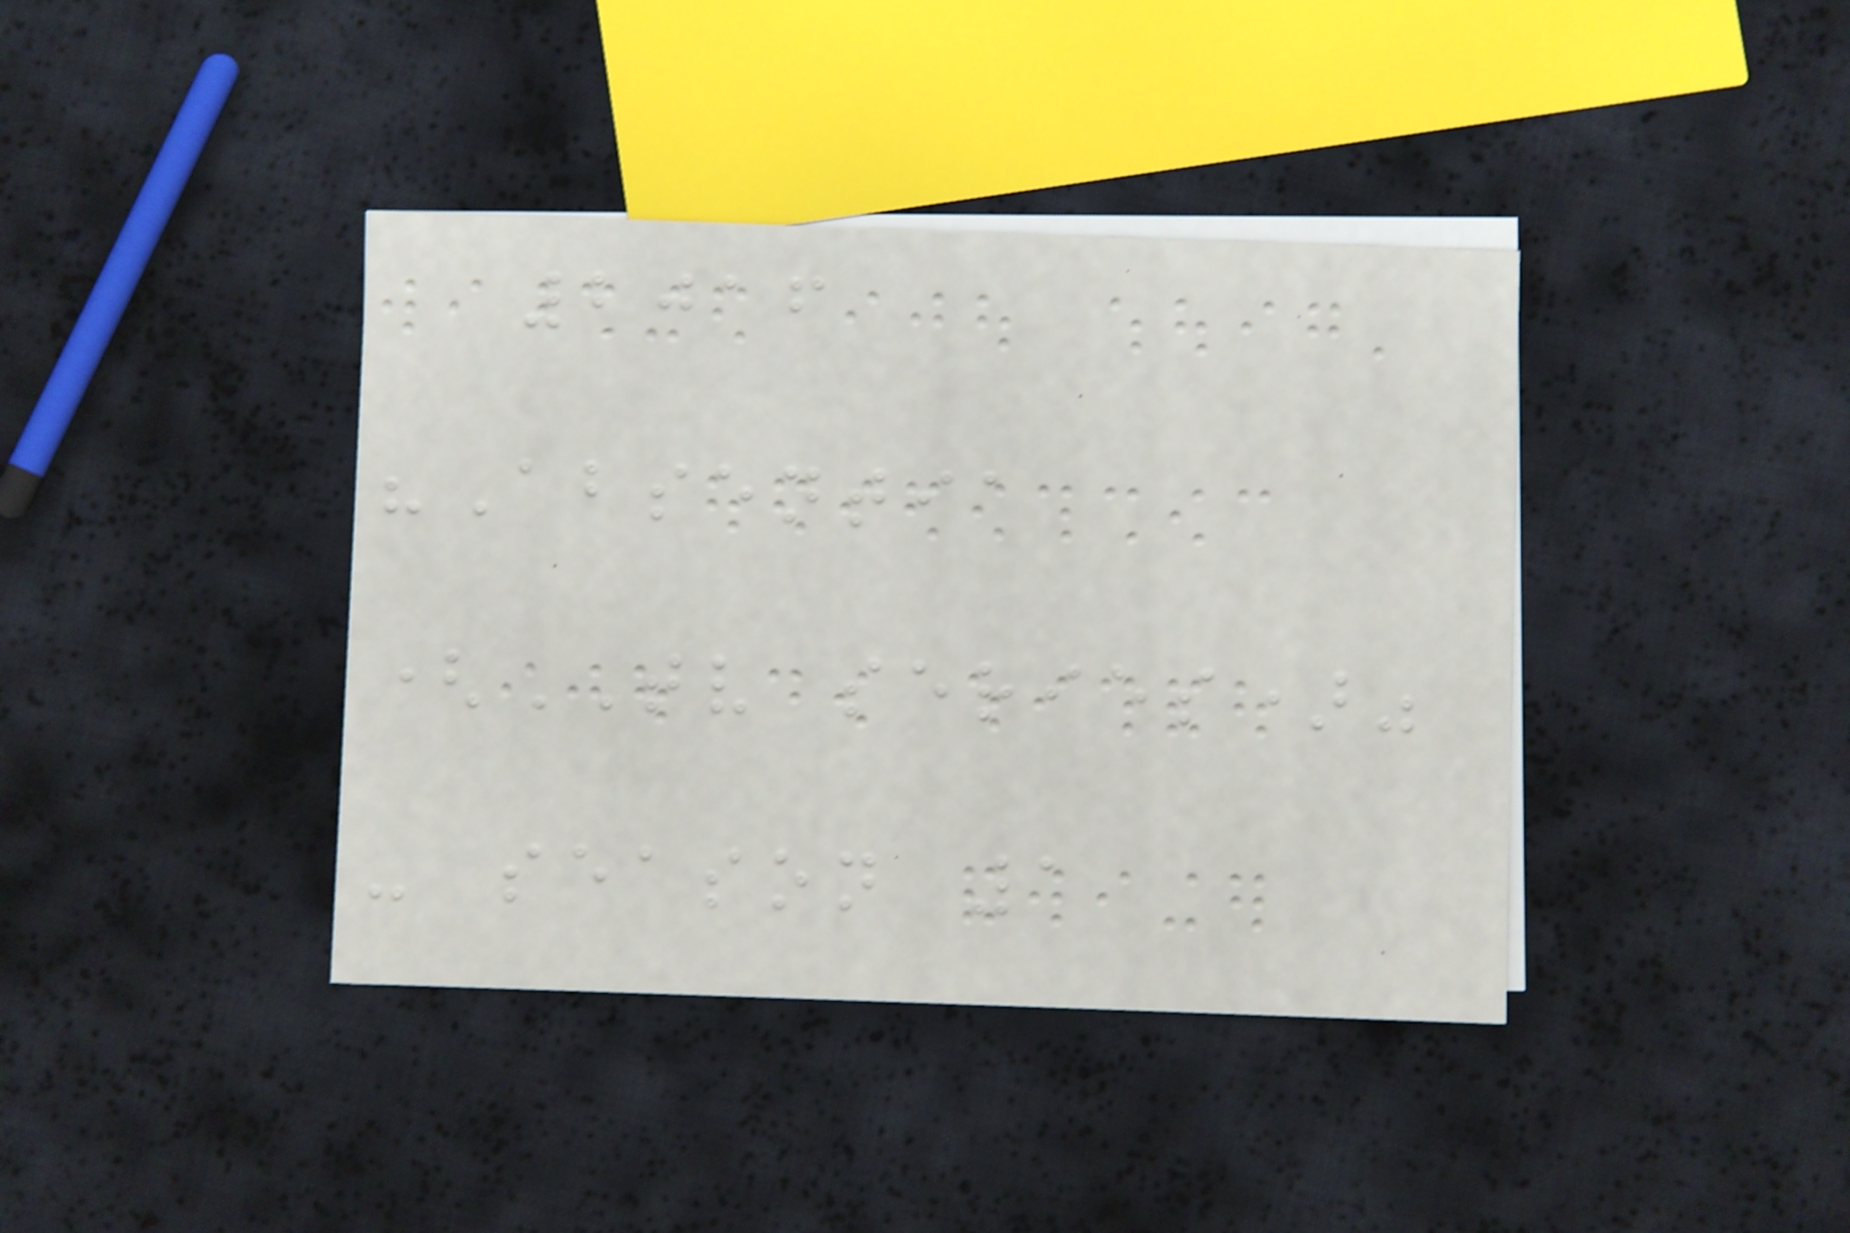2016
"Absentia
(TV series)"
- season 1
